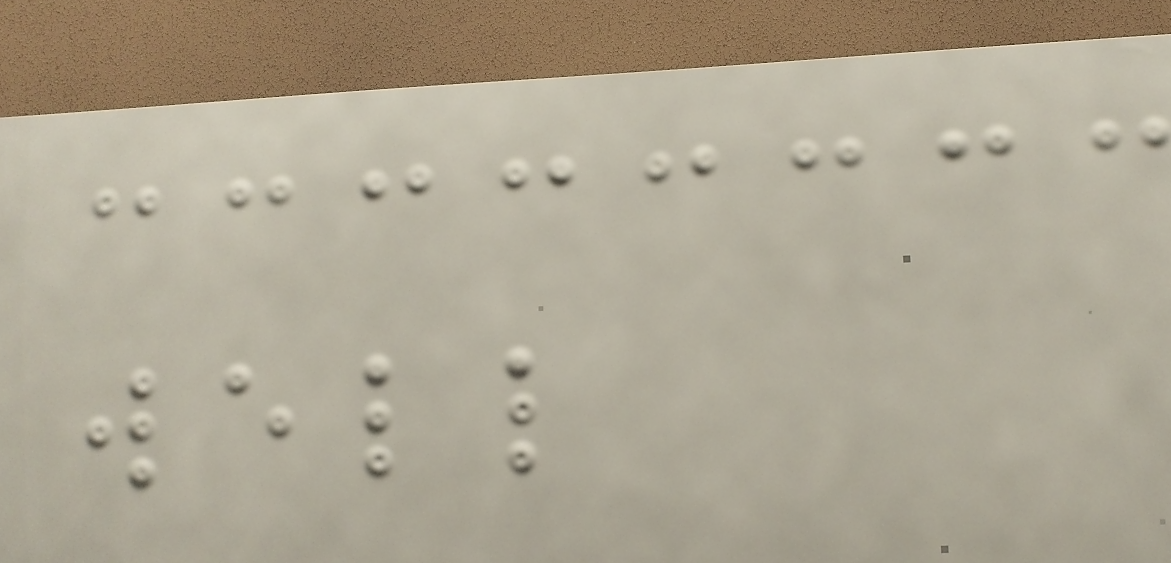well
